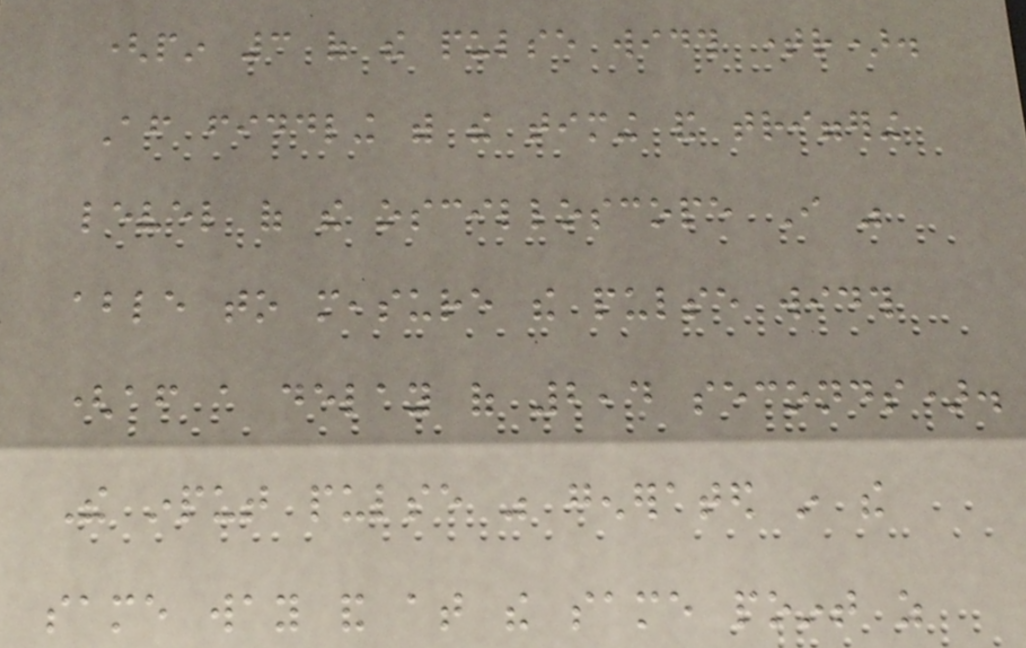(pin 3 of the pulse width timer).
After fiddling with the timing and triggering
level of the oscilloscope I was
able to measure the pulse width
(after a delay of 2,4 seconds).
The input pulse was generated in the
same way and at the same point as
